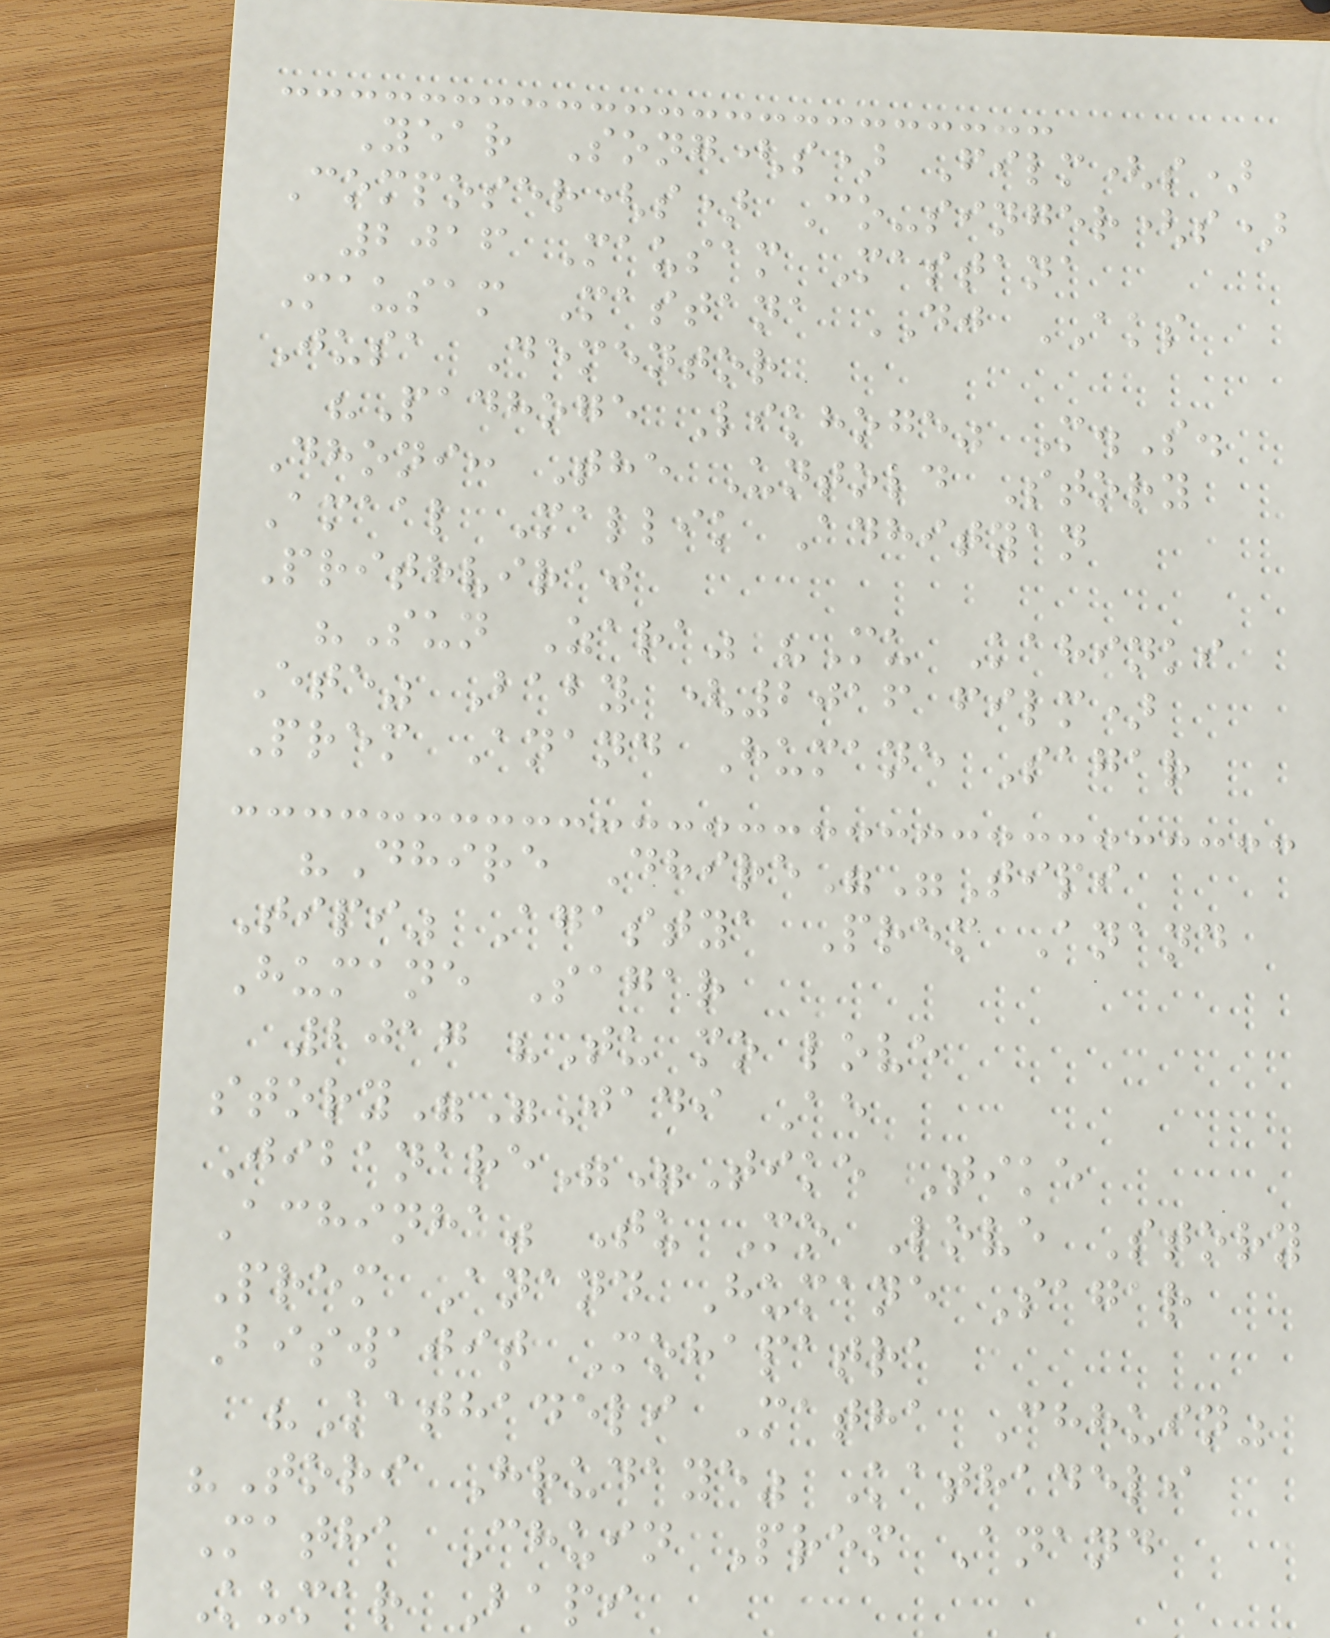Year Song(s) Film(s)
Composer(s) Co-singer(s)
2016 Mausam Mastana
Mausam Mastana DJ AKS
Jusa Dementor
"Padhoge Likhoge" M.S.
Dhoni: The Untold Story
Amaal Mallik Adhityan
Prithviraj
"Sun Zara" "Mu Kahinki
Ete" Baby (2016 film)
Prem Anand Humane Sagar
"Dhire Dhire""Tipi
Tipi" Agastya Prem Anand
Humane Sagar
2017 "Tu mo love
story""Jadi Ae
Jibanare""Tike Tike
Achinha" Tu Mo Love Story
Prem Anand Humane Sagar
Biswajit Mohapatra
"Kathadeli Matha Chhuin"
"Tori Hrudaye" Kathadeli
Matha Chuin Prem Anand
Kumar Bapi
